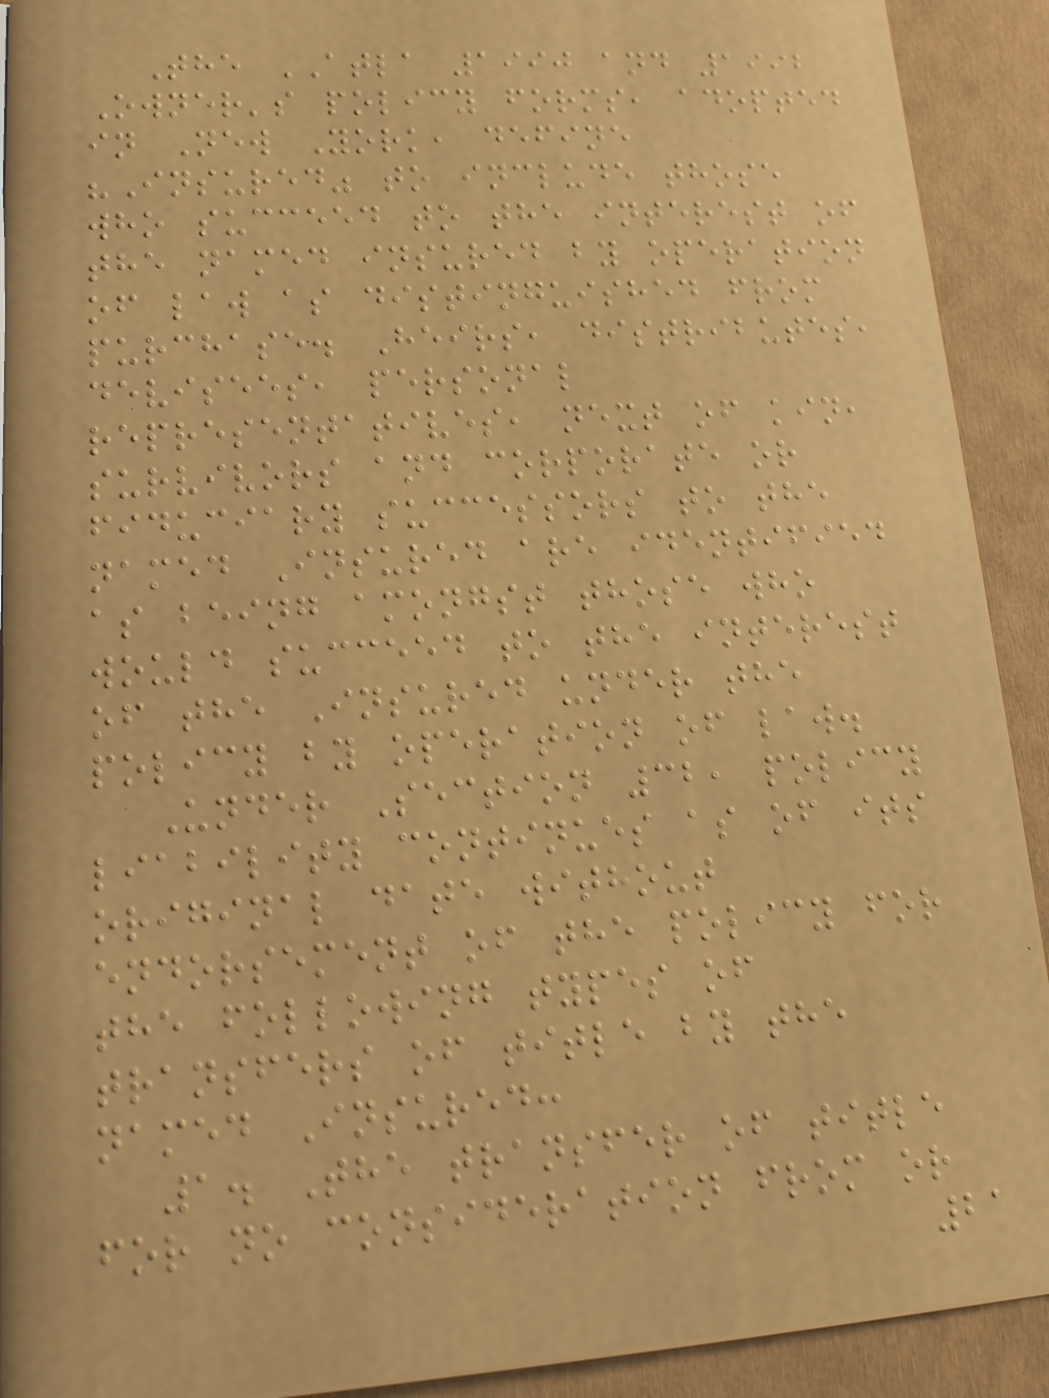The ATLA 1990 and 1992
Owner's policy forms, adopted
in New York, define
"Insured" to include those
who succeed to the interest of
the named insured by operation
of law as distinguished from
purchase. Heirs, distributes,
devisees, personal
representatives, next of kin,
survivors and corporate or
fiduciary successors to the
named Insured are identified
as being amongst those who
would succeed to the interest
of the Insured under the
policy by operation of law.
Under Section 32, policy
liability continues as of its
original date without
endorsement of the policy for
the following types of
transfers of title by the
named Insured:
1. The transfer of title
for no consideration from or
21
